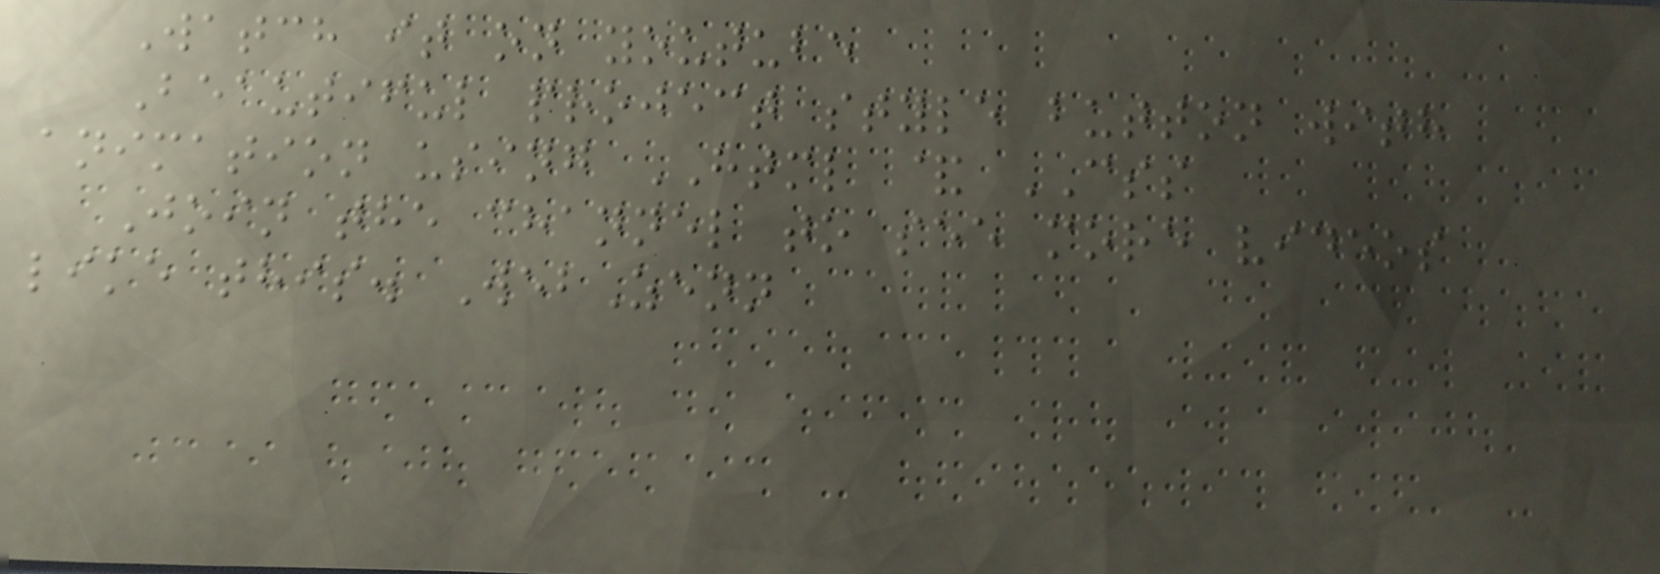Watch it on youtube
Beautiful project style button with
animation using HTML & CSS
Join the channel to see more videos
like this. WebZenn
